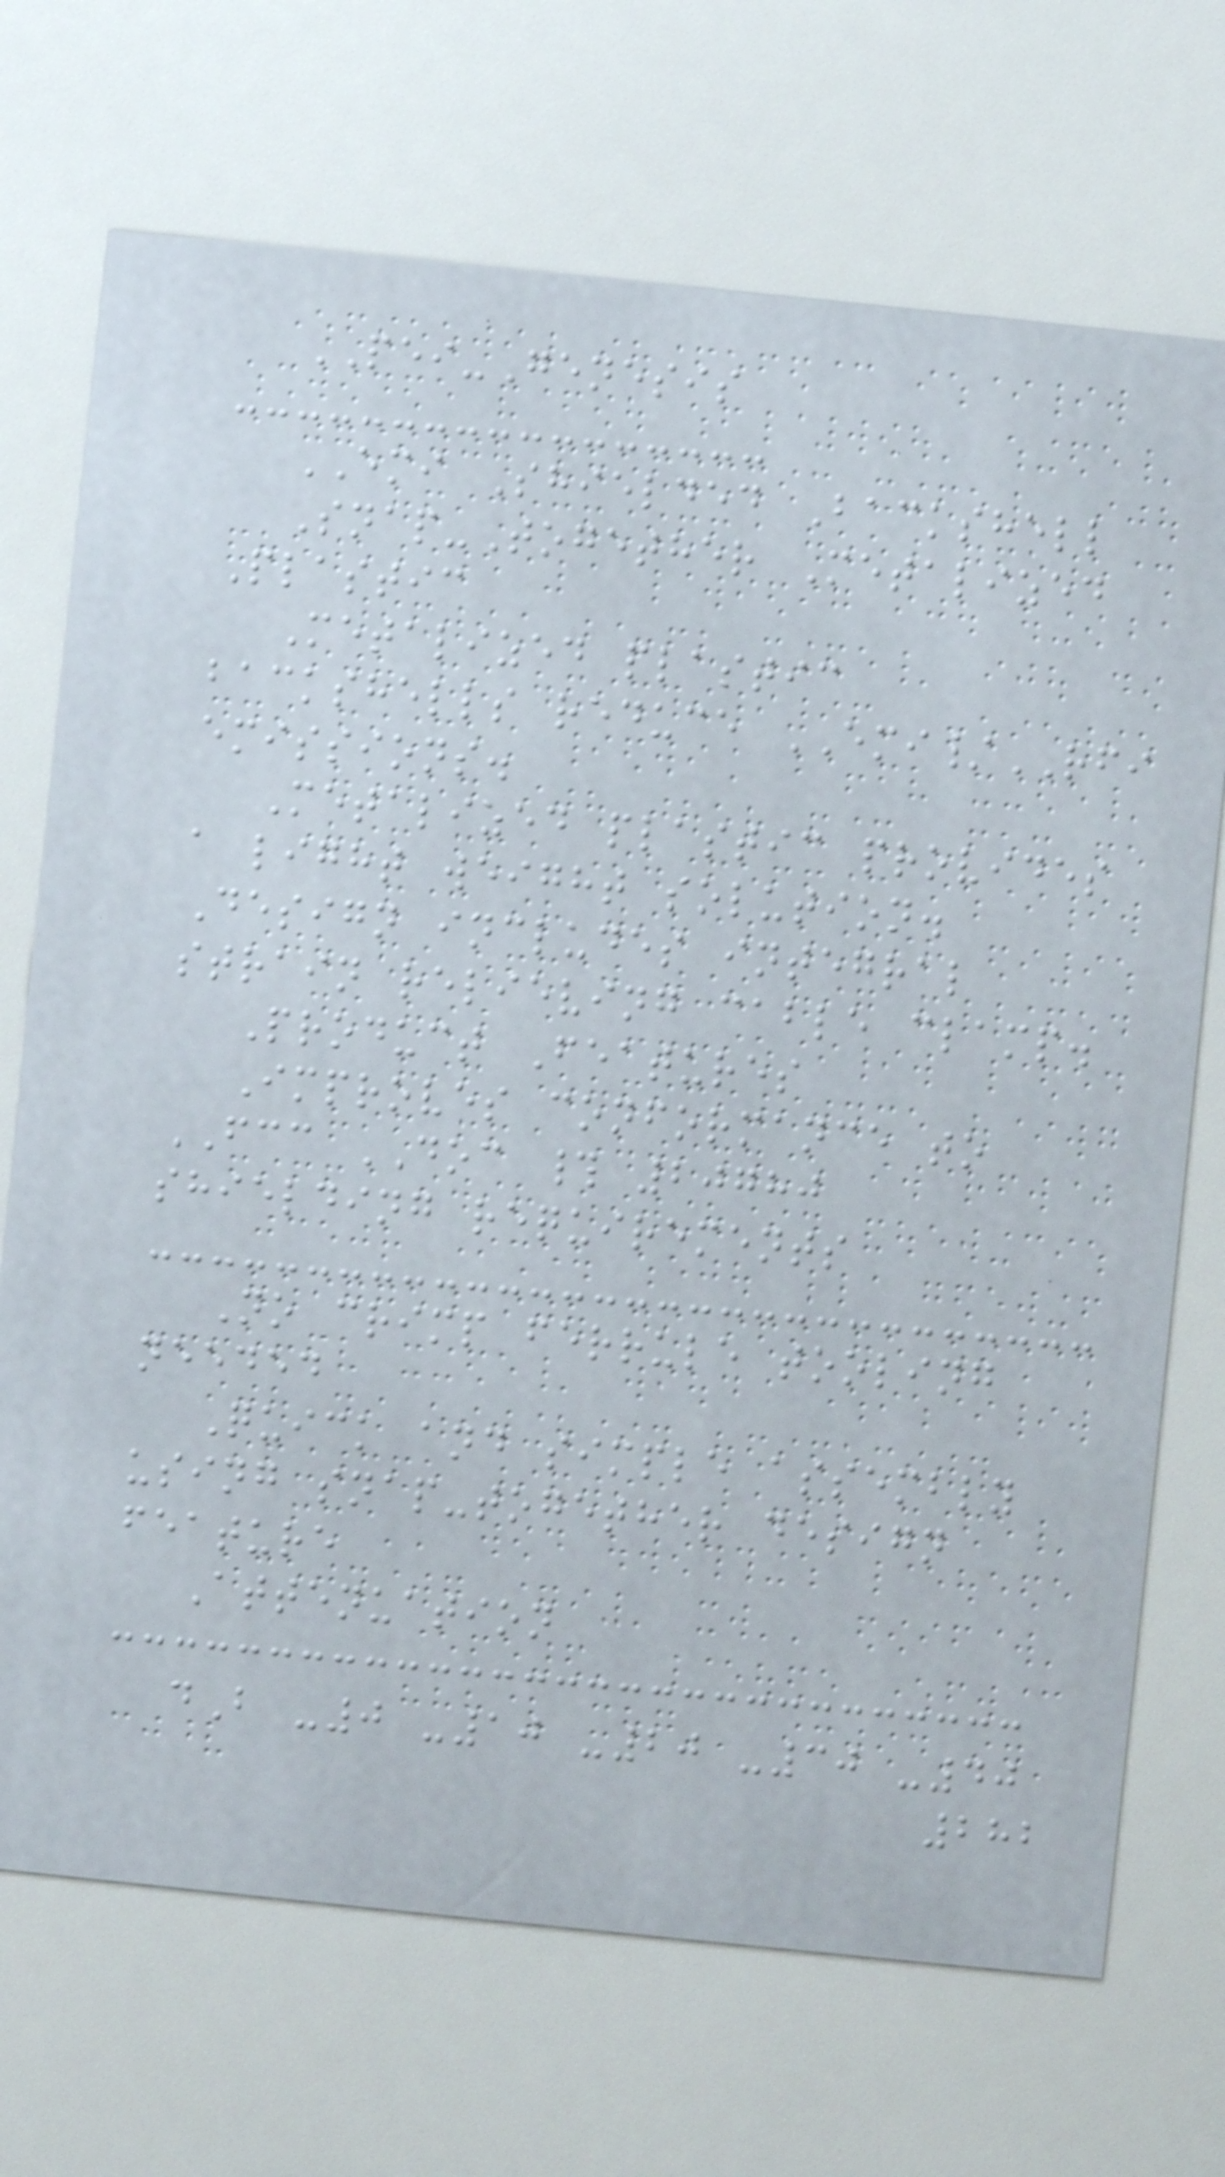PEI-Genesis
EMI Shielded Backshell
Snap-Together Metalized
Plastic
Metalized plastic
backshells reduce EMI/RFI
emissions.
Metalized plastic provides
a light weight solution.
Design includes integral
strain relieving cable clamp.
Product Features
Improves conformance to
FCC DOC # 20780
shielding requirements
No crimp ferrule tooling
needed
Quick and simple assembly
using snap-together design
feature
Attenuation
dB -0 -10 -20 -30 -40
282
